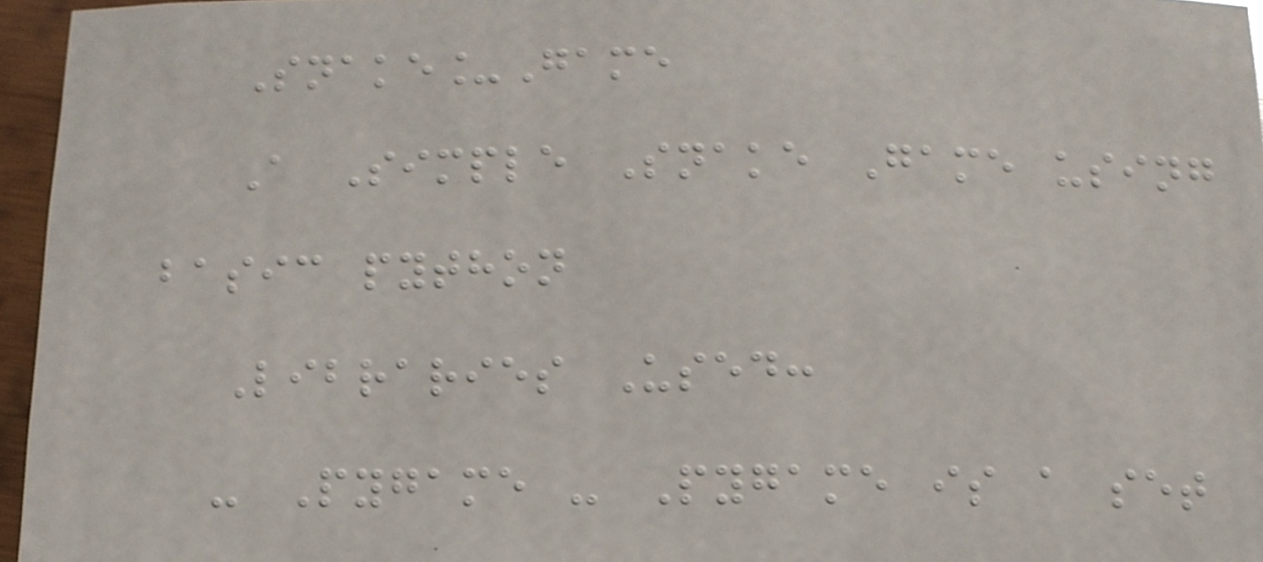Snake_Game
A Simple Snake Game using
basic python
Libraries Used:
- Pygame - Pygame is a set
